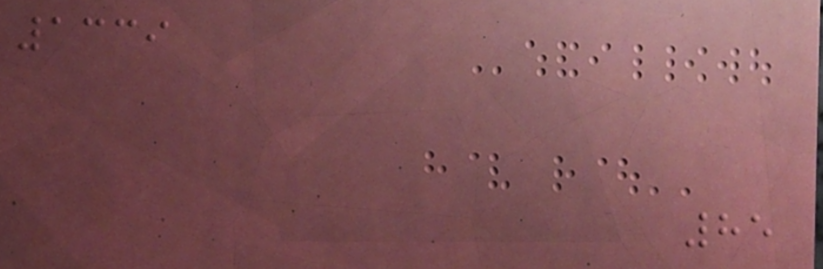1339
85
